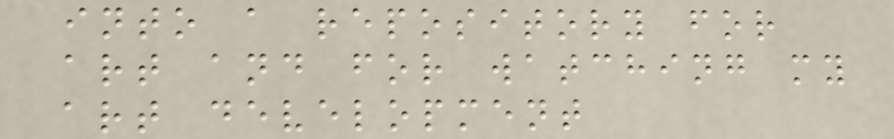into a repository for
art and for watching my
art development
